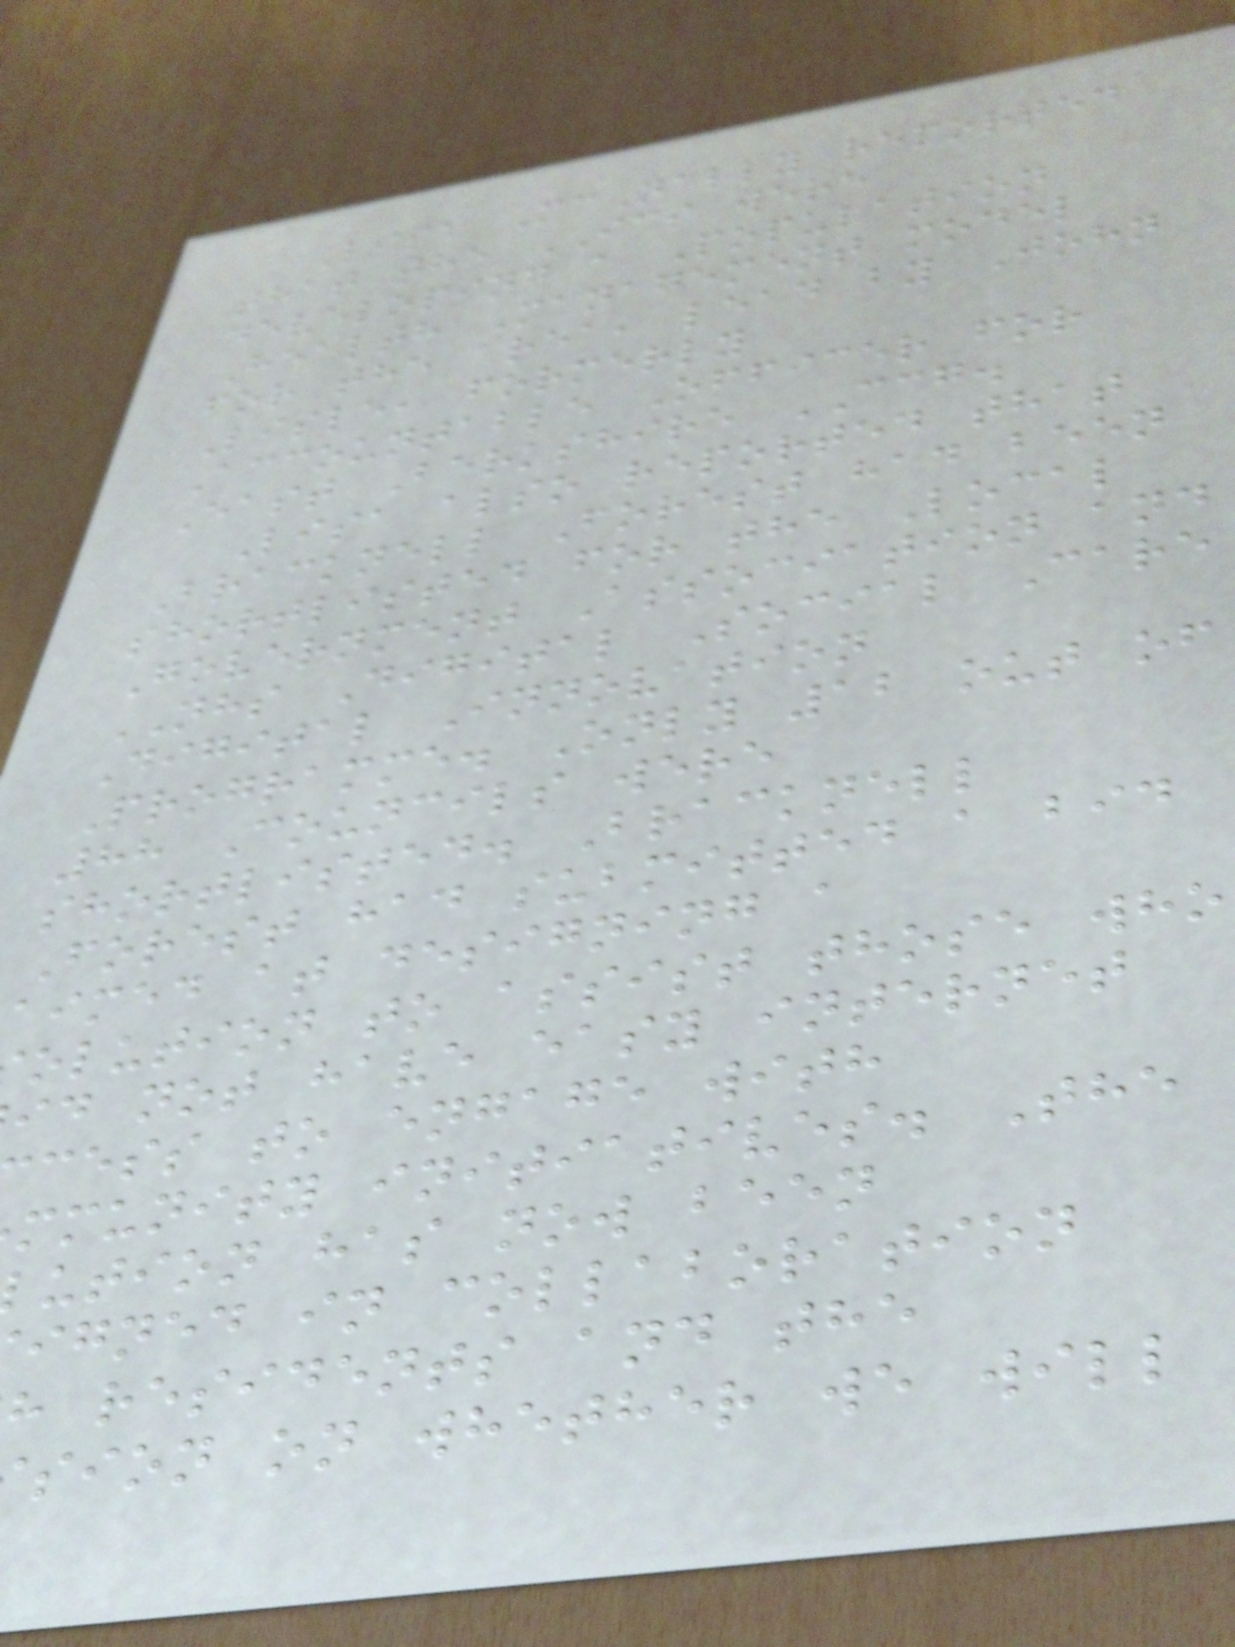Lisa McNally reported
that the ICS were
developing a Population
Health Management model
for the area, lead by John
Lisle, formerly
Accountable Officer for
East Berkshire CCG.
Lisa also reported that
Bracknell Forest had been
shortlisted for the Local
Government Association and
NHS Digital Social Care
Digital Innovation
Programme. Only 12 out of
88 Councils were
shortlisted. Bracknell
Forest had submitted a bid
aimed at designing a
olution to assist those who
id not have easy internet
cess to engage with
mmunity initiatives. The
ution has now been
igned in collaboration
h residents and the
sion on whether we will
